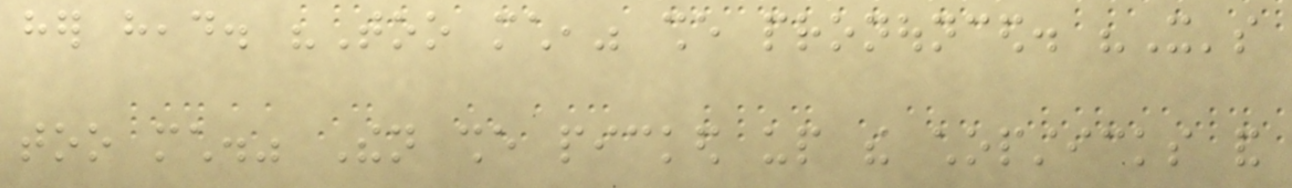her head. "Too much," she pronounced. "It's
too much." Then she picked up the chopsticks and
